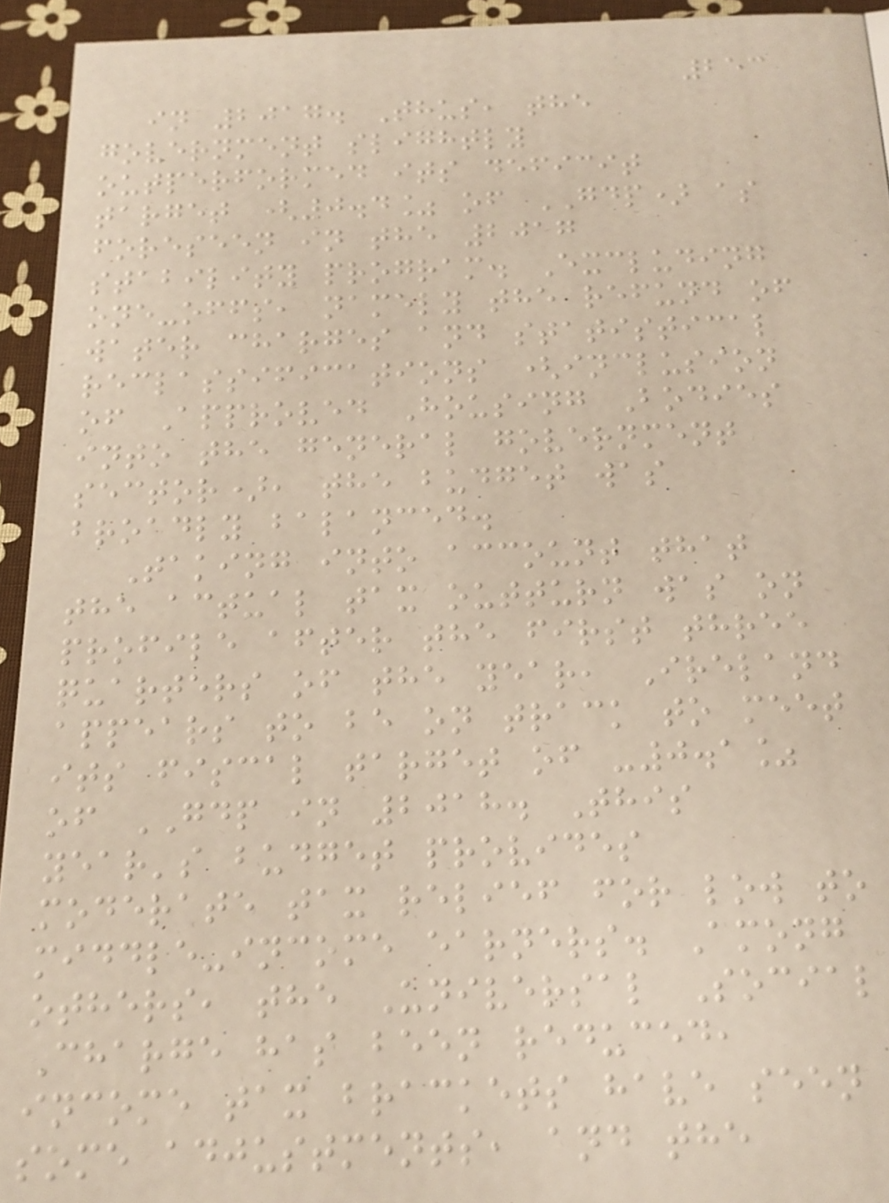253
in 2017. Thus, the
government slightly
outperformed its deficit
target (0.4% of GDP) as
foreseen in the 2017
stability program. Excluding
one-offs, namely the refund of
water charges and statistical
reclassifications (inclusion
of Approved Housing Bodies
into the general government
sector), the budget was
broadly balanced.
Taking into account that
the actual tax outturn was on
profile after the first three
quarters of the year, Ireland
appears to be on track to meet
its fiscal target of -0.1%
of GDP in 2018. This
year's budget provides
moderate tax relief for low to
middle-income earners. Among
others, the Universal Social
Charge has been reduced,
income tax brackets have seen
some adjustments, and the
